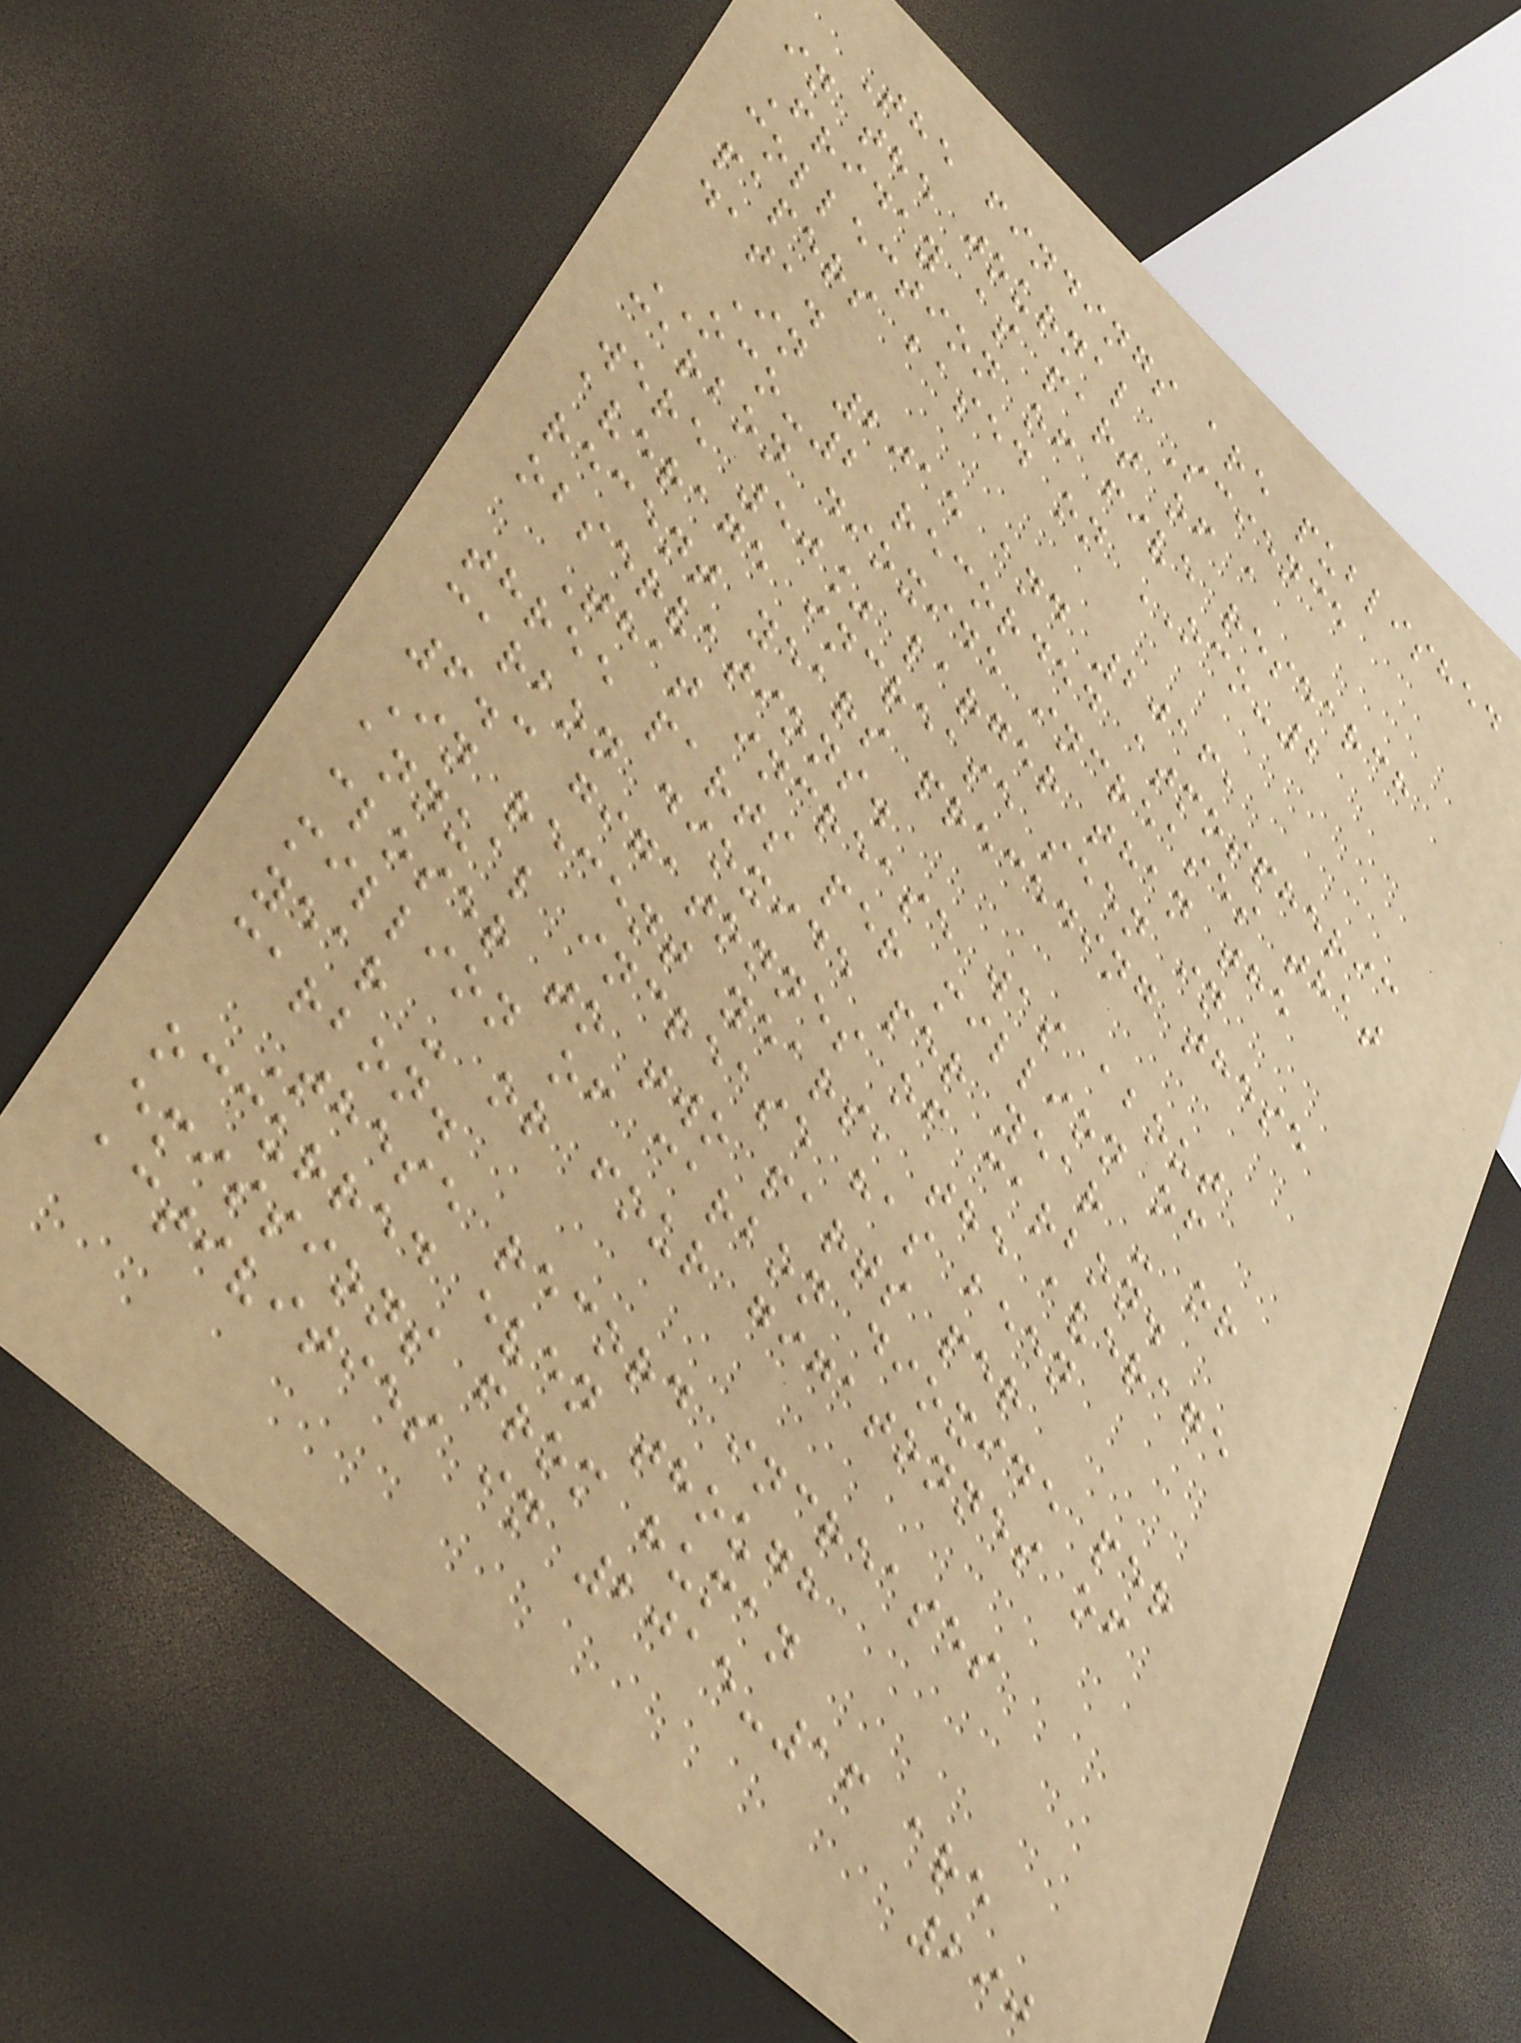The findings are published
in the journal Science
Friday as part of a
collection of five research
papers based on OCO-2
data.
In 2015 and 2016,
OCO-2 recorded atmospheric
carbon dioxide increases that
were 50% larger than the
average increase seen in
recent years preceding these
observations.
That increase was about
three parts per million of
carbon dioxide per year - or
6.3 gigatonnes of carbon.
In recent years, the average
annual increase has been
closer to two parts per
million of carbon dioxide per
year - or four gigatonnes of
carbon.
These record increases
occurred even though
emissions from human
activities in 2015-16 are
290
